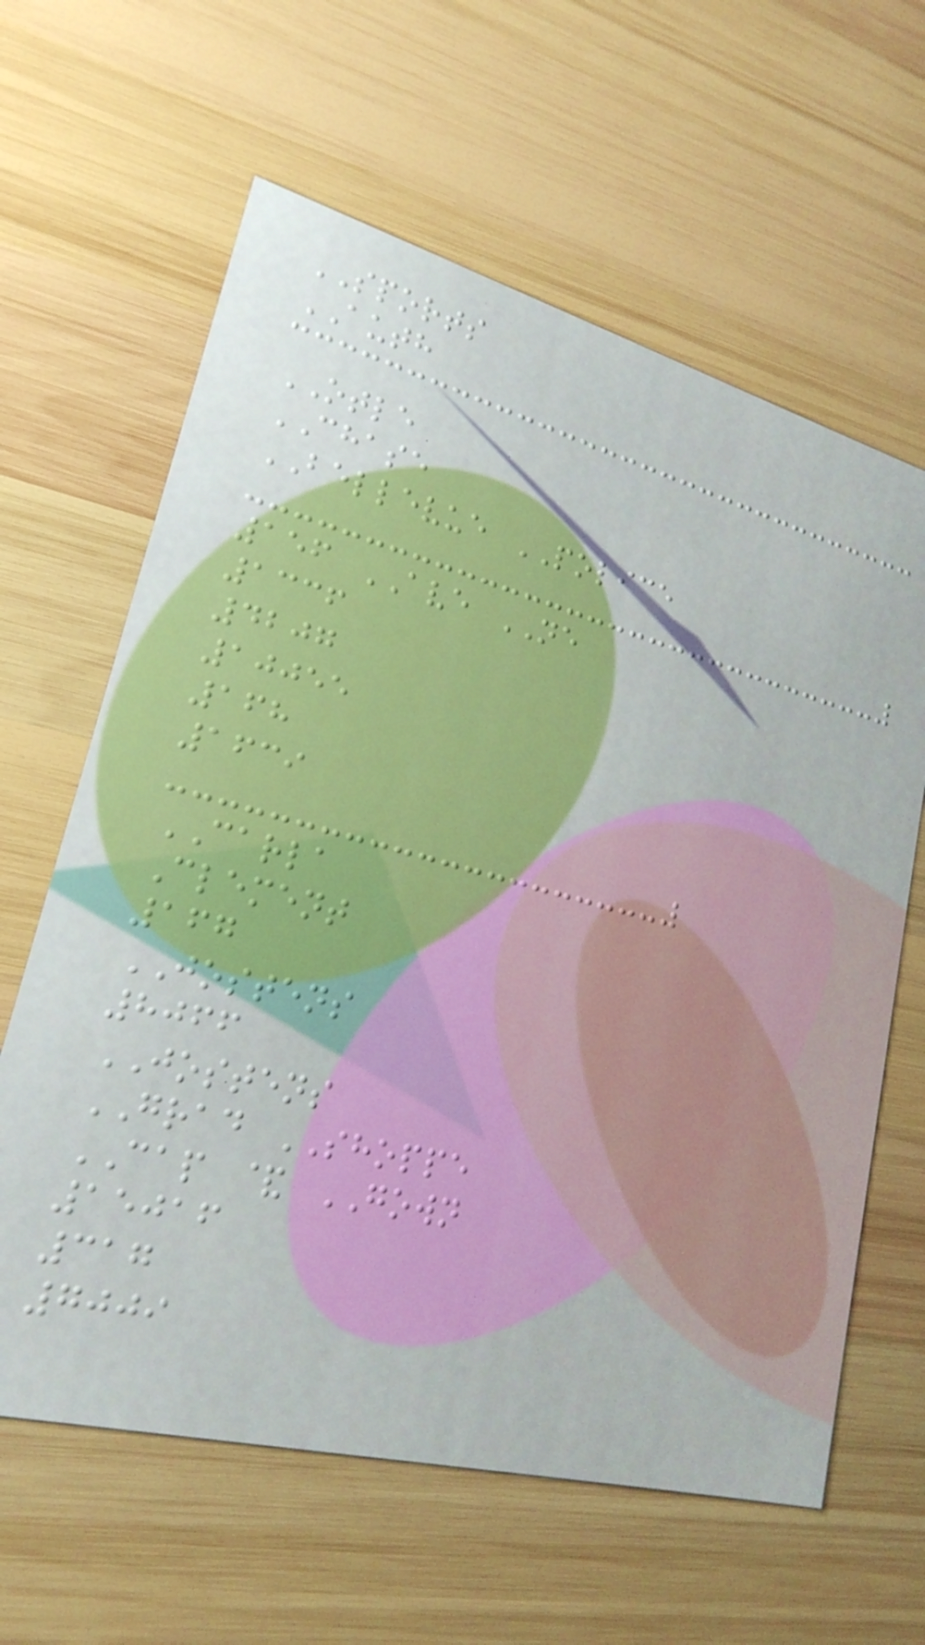SPORTS
AUTH
OTLE
CHASE
BELLEVUE POLICE
156 AVE NE
1336
4207
10055
168
1639
CARLA
Clement
167
JOSTENS
8066
JOSTENS
GRAD SHOPPE
CAP & GOWN
15016
317
7009
